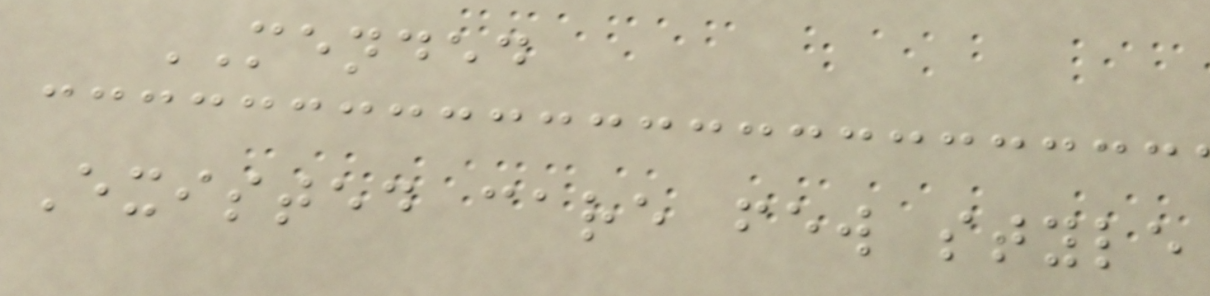MENDED
Existed care few style
